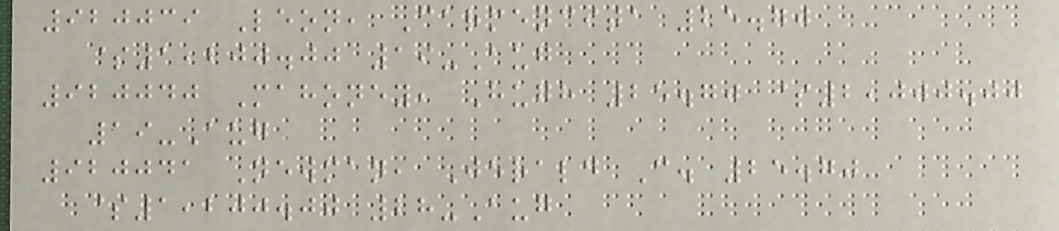920039 Leon, Carmencita 25.70
$1,200.00 19-Aug
920040 Mahoney, Hugh 25.70 $2,000.00
19-Aug
920041 Newman, Jerald C. 25.70
$1,200.00 28-Aug
